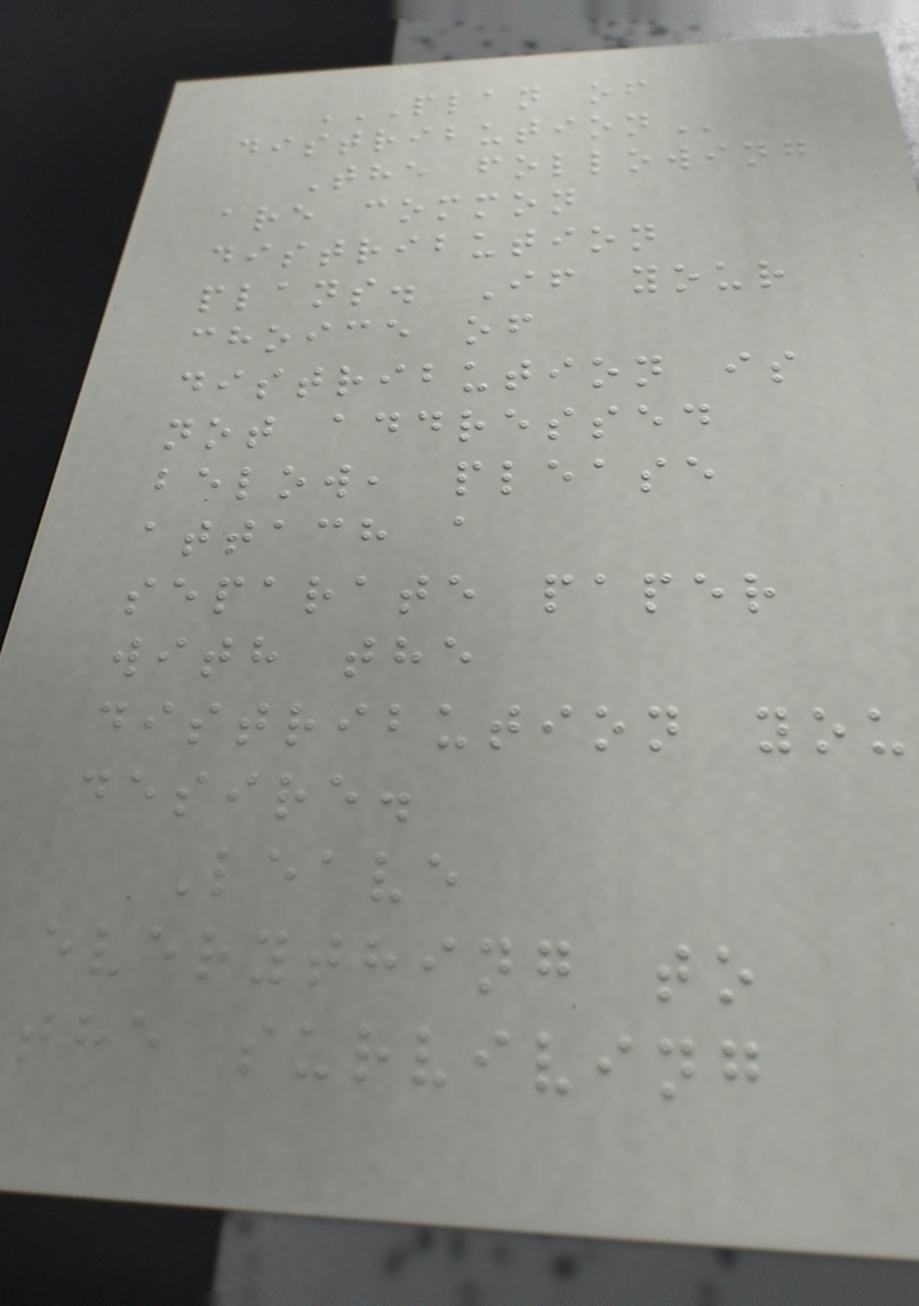PLAN OF
DISTRIBUTION
The following
are common
distribution
plans. If your
choice of
distribution is
not addressed
below, please
attach a
separate paper
with the
distribution you
desire.
Leave
everything to
the surviving
